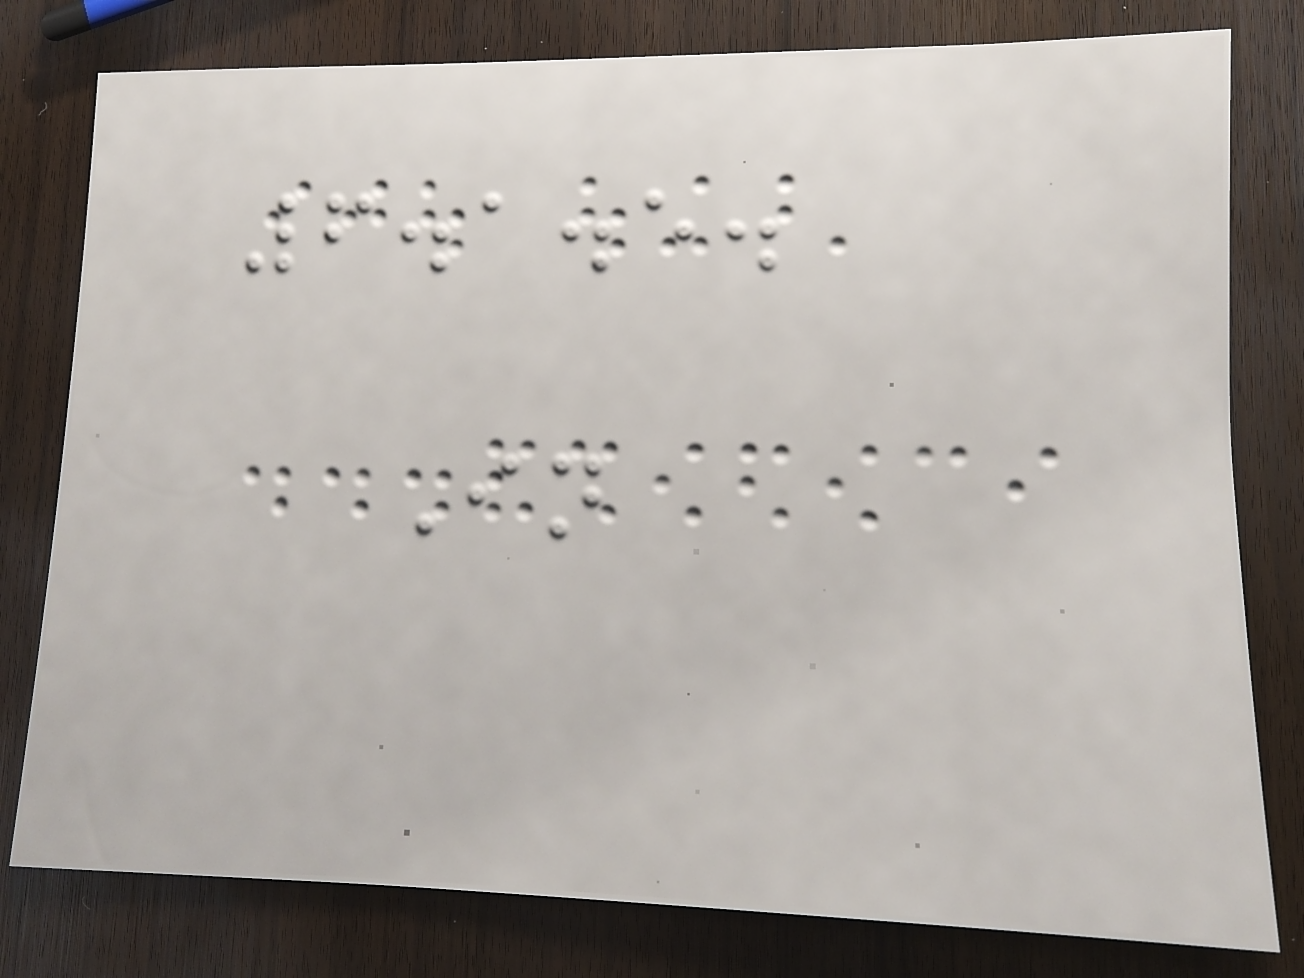6.1.5.
In
